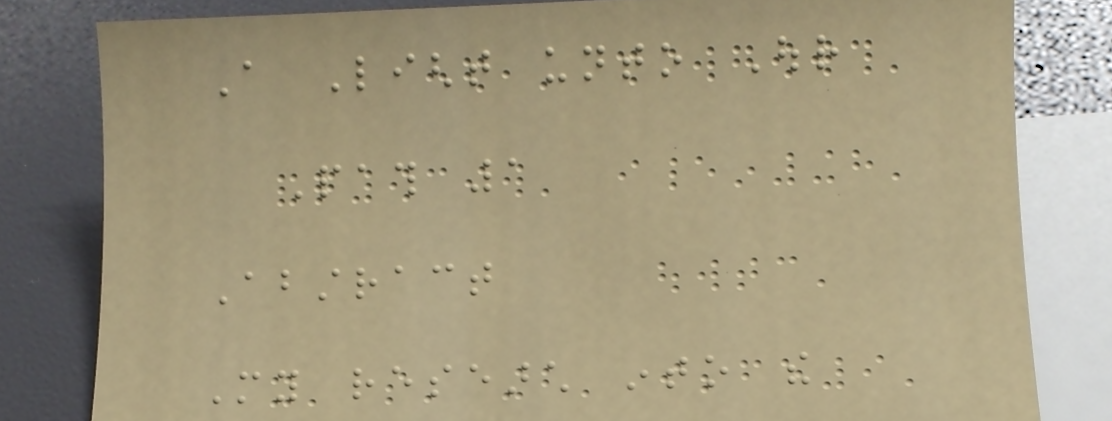A Light unto Our
Path 1
Abstract
My research into the
